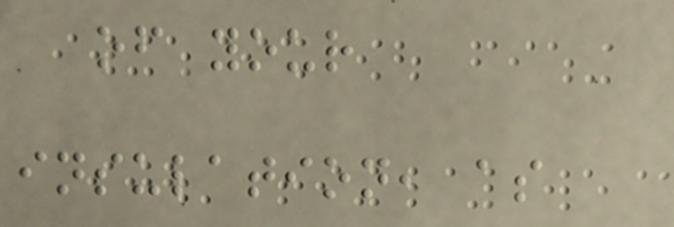of your
insulation, as
